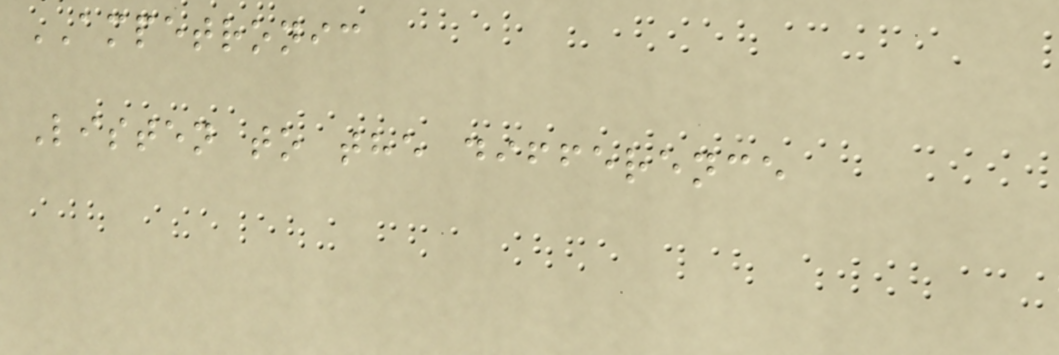AMPETRONIC
Listen to the difference
